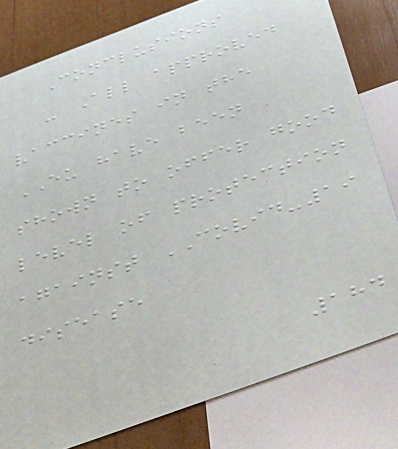Conclusions
- All approved
vaccines in the
EU have been
shown to offer good
level of protection
against COVID-19
disease
184
